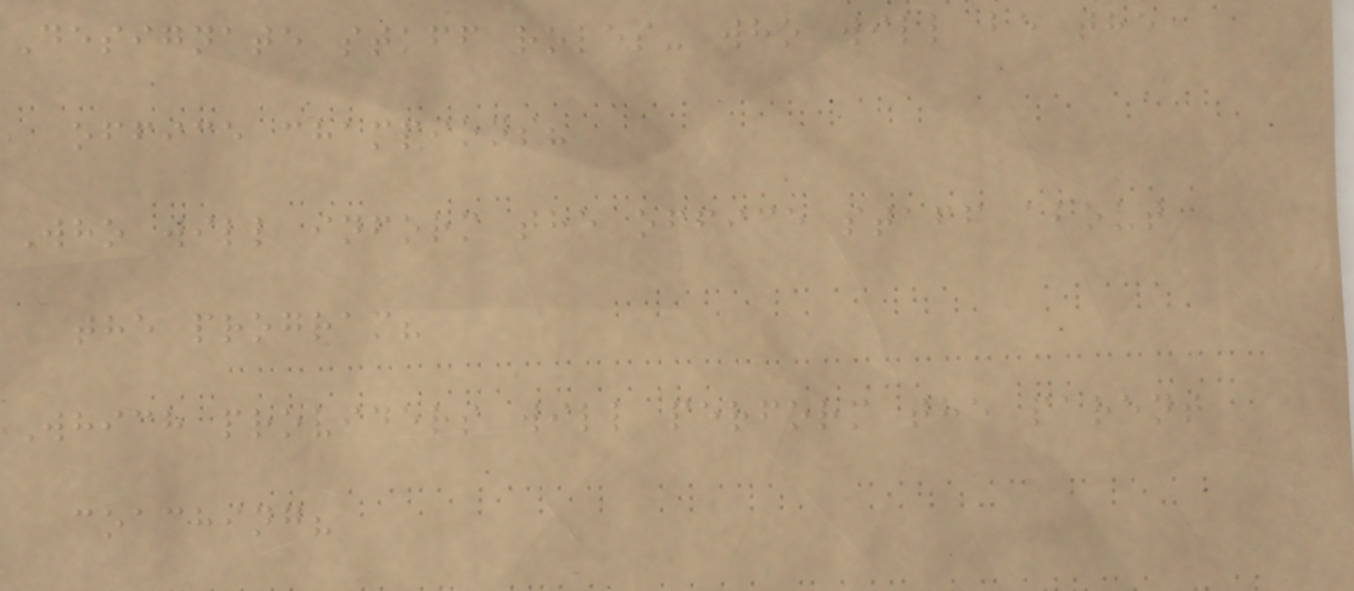Designate staff roles- who will be the
office champions?
Who will inform the office staff about
the program?
Which providers will perform the parent
coaching?
